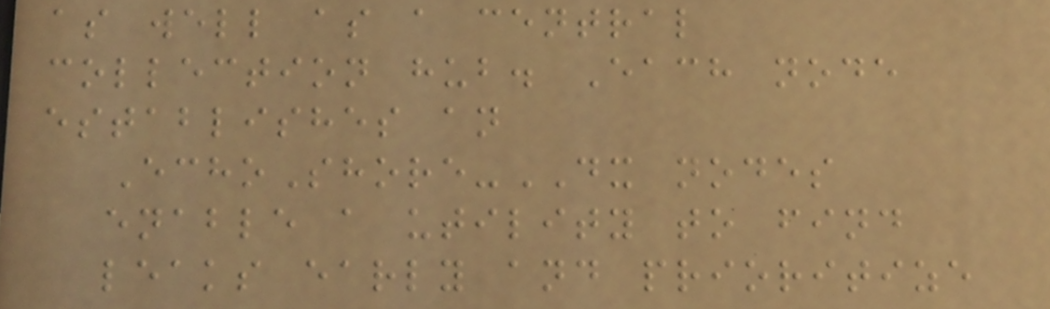as well as a central
collection hub. Each node
establishes an
EchoShore-DX nodes
enable a utility to find
leaks early and prioritize
